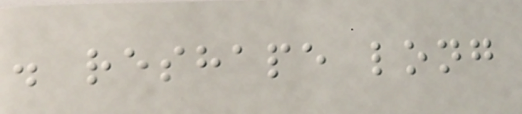. reshape long
